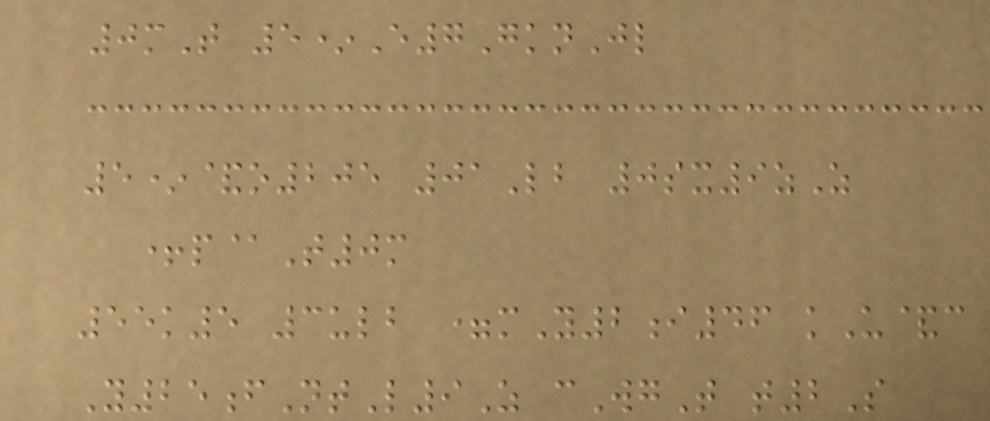0mT 5*E7GknJl
5*&o205 01Lb 0sx9zZ
+p@T0m
55k5 3ulb =mY2i46 kU&c
Y25fNtL9Z cWgT t2S
